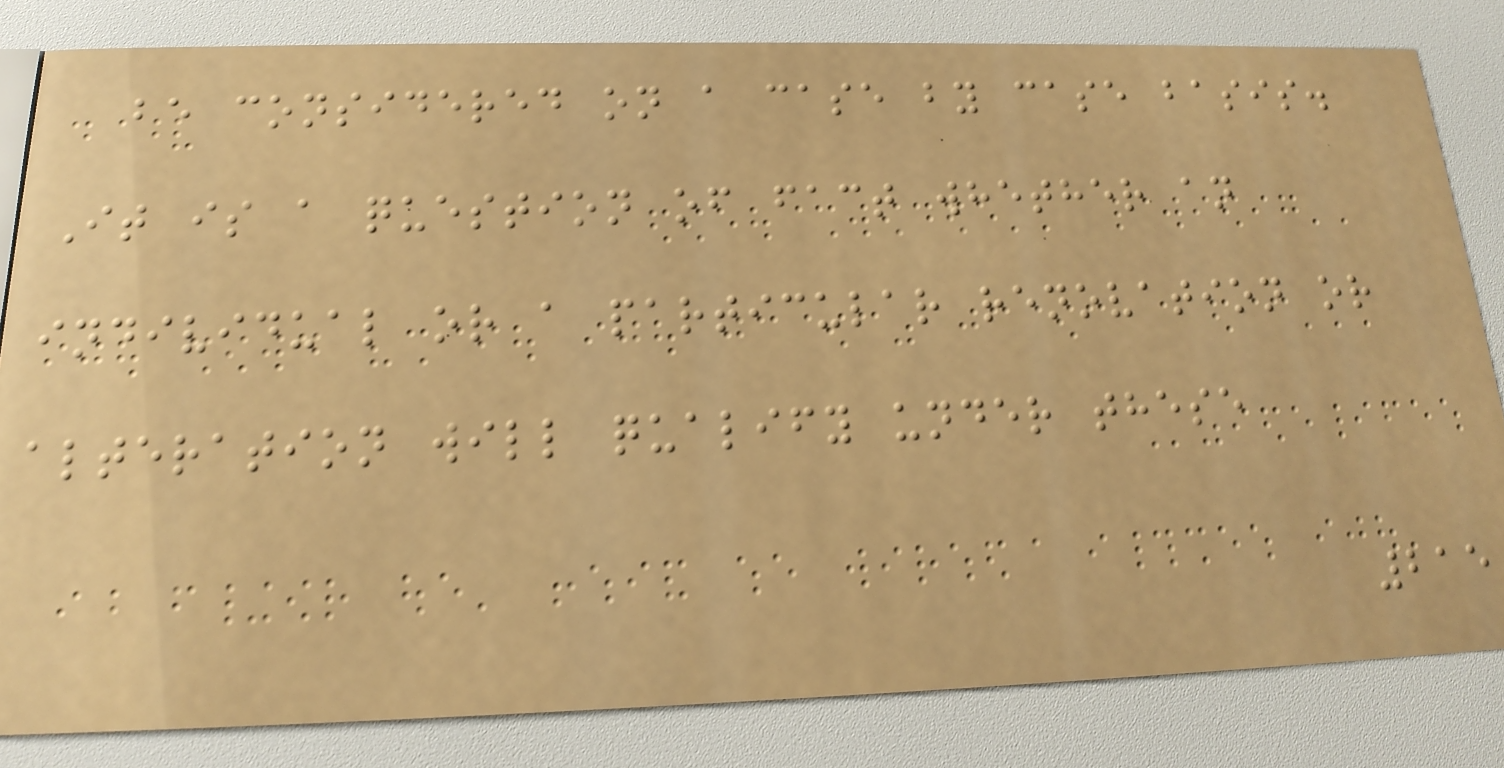be considered on a case by case basis.
It is a question of fact whether an
individual or a particular renovation or
alteration will qualify under these
215
